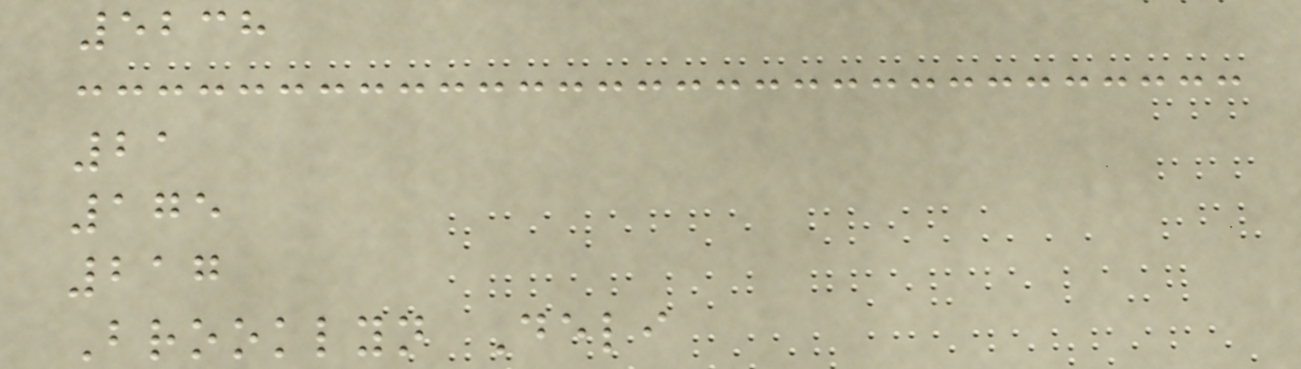5238
21
175
217
Brooklyn Deli
